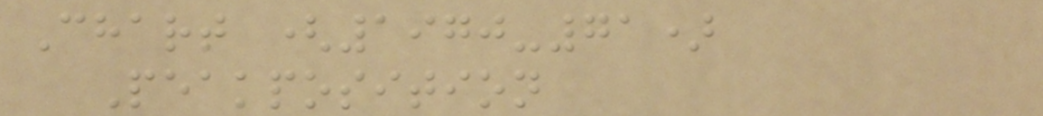Chart (1970-71)
Peakposition
